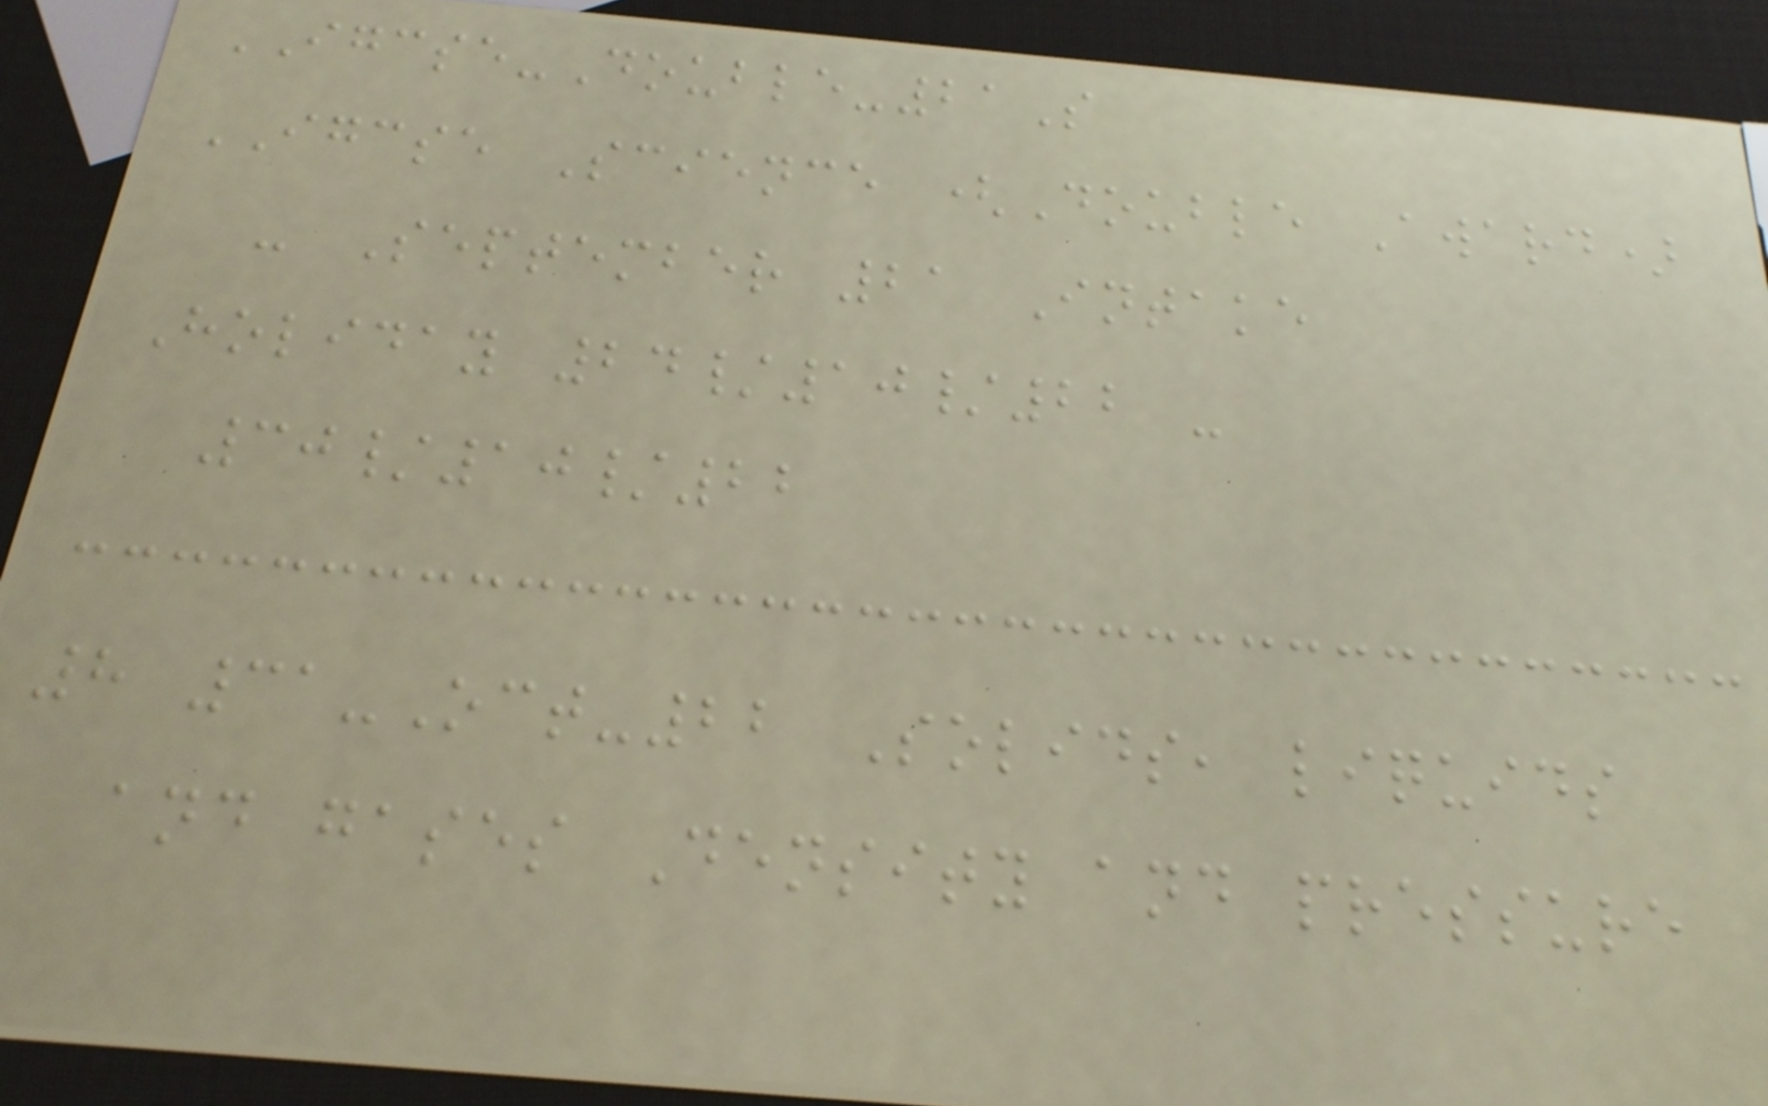IGCSE-Double-21S
IGCSE Science (Double Award)
- September 21 Intake
Holiday 24/10/22 -
30/10/22
8 31-Oct-22 Solids, liquids
and gases Density and pressure
